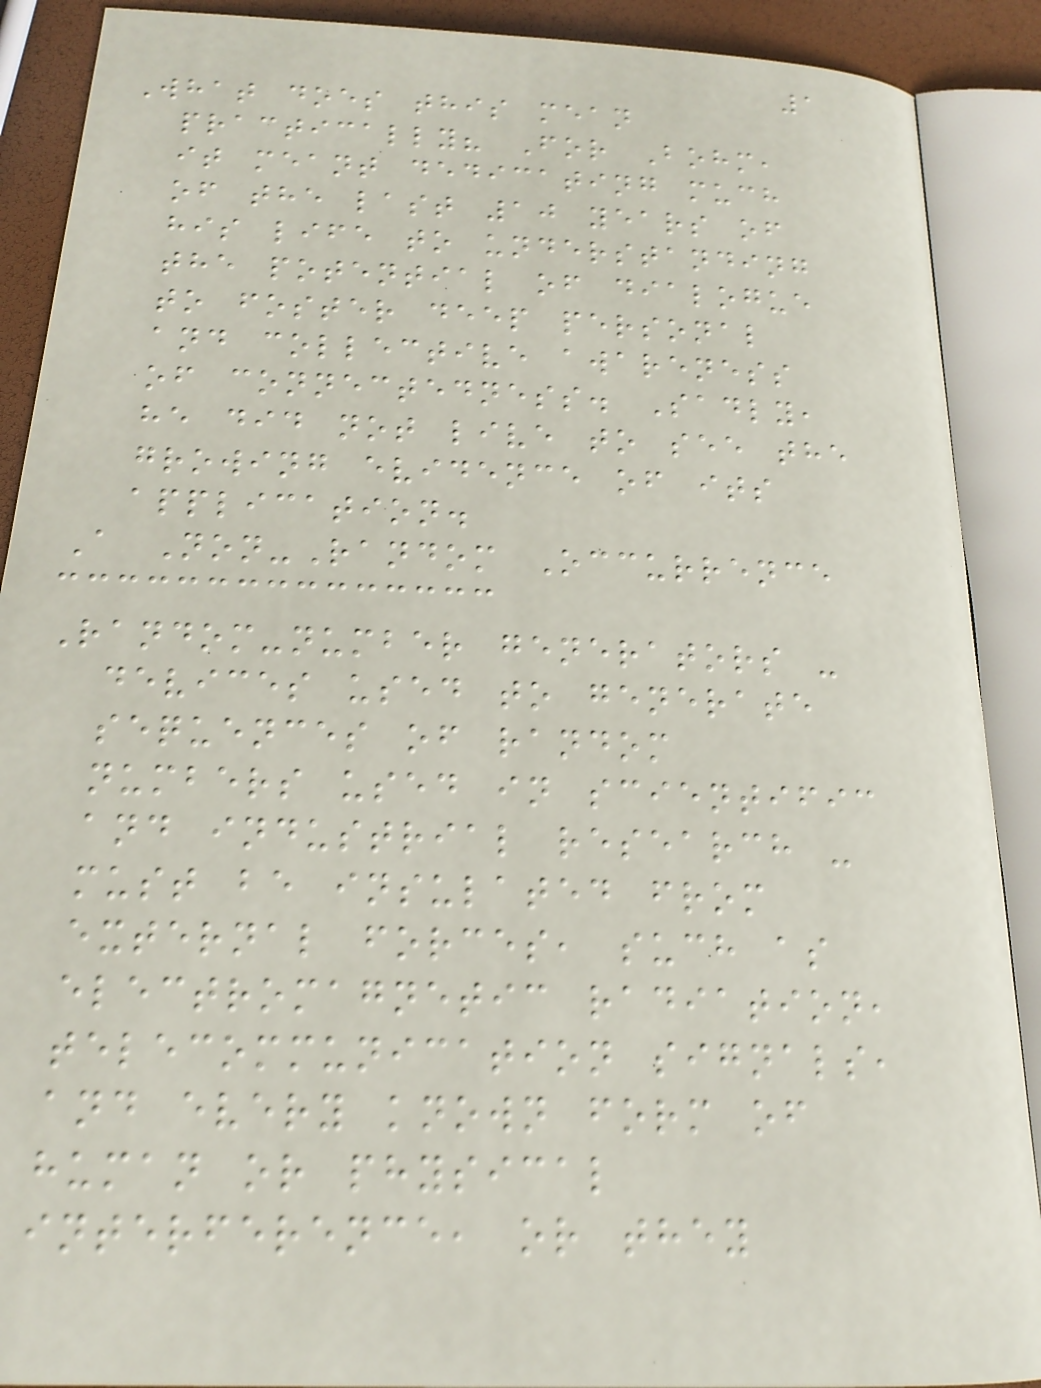1
What does this mean
practically? For Bohm,
it meant dedicating much
of the last 10 years of
his life to understanding
the potential of dialogue
to foster deep personal
and collective awareness
of connectedness. Sadly,
he did not live to see the
growing evidence of its
application.
A Non-Random Occurrence
Random-number generators -
devices used to generate
sequences of random
numbers used in scientific
and industrial research -
must be insulated from
external forces, such as
electromagnetic radiation,
telecommunication signals,
and every known form of
human or physical
interference, or they
